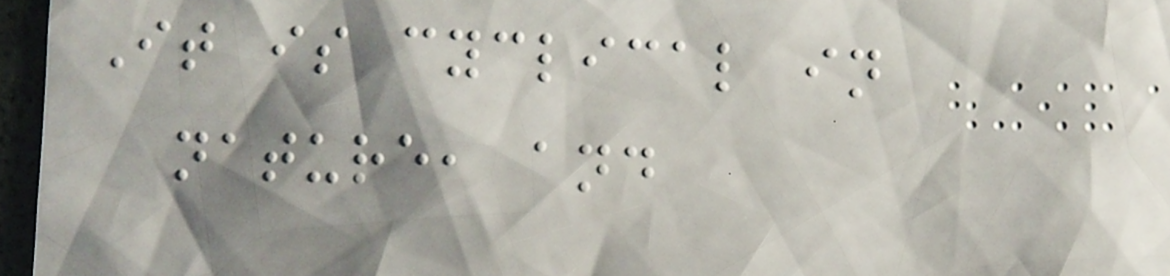It is cyclical in
nature, and
